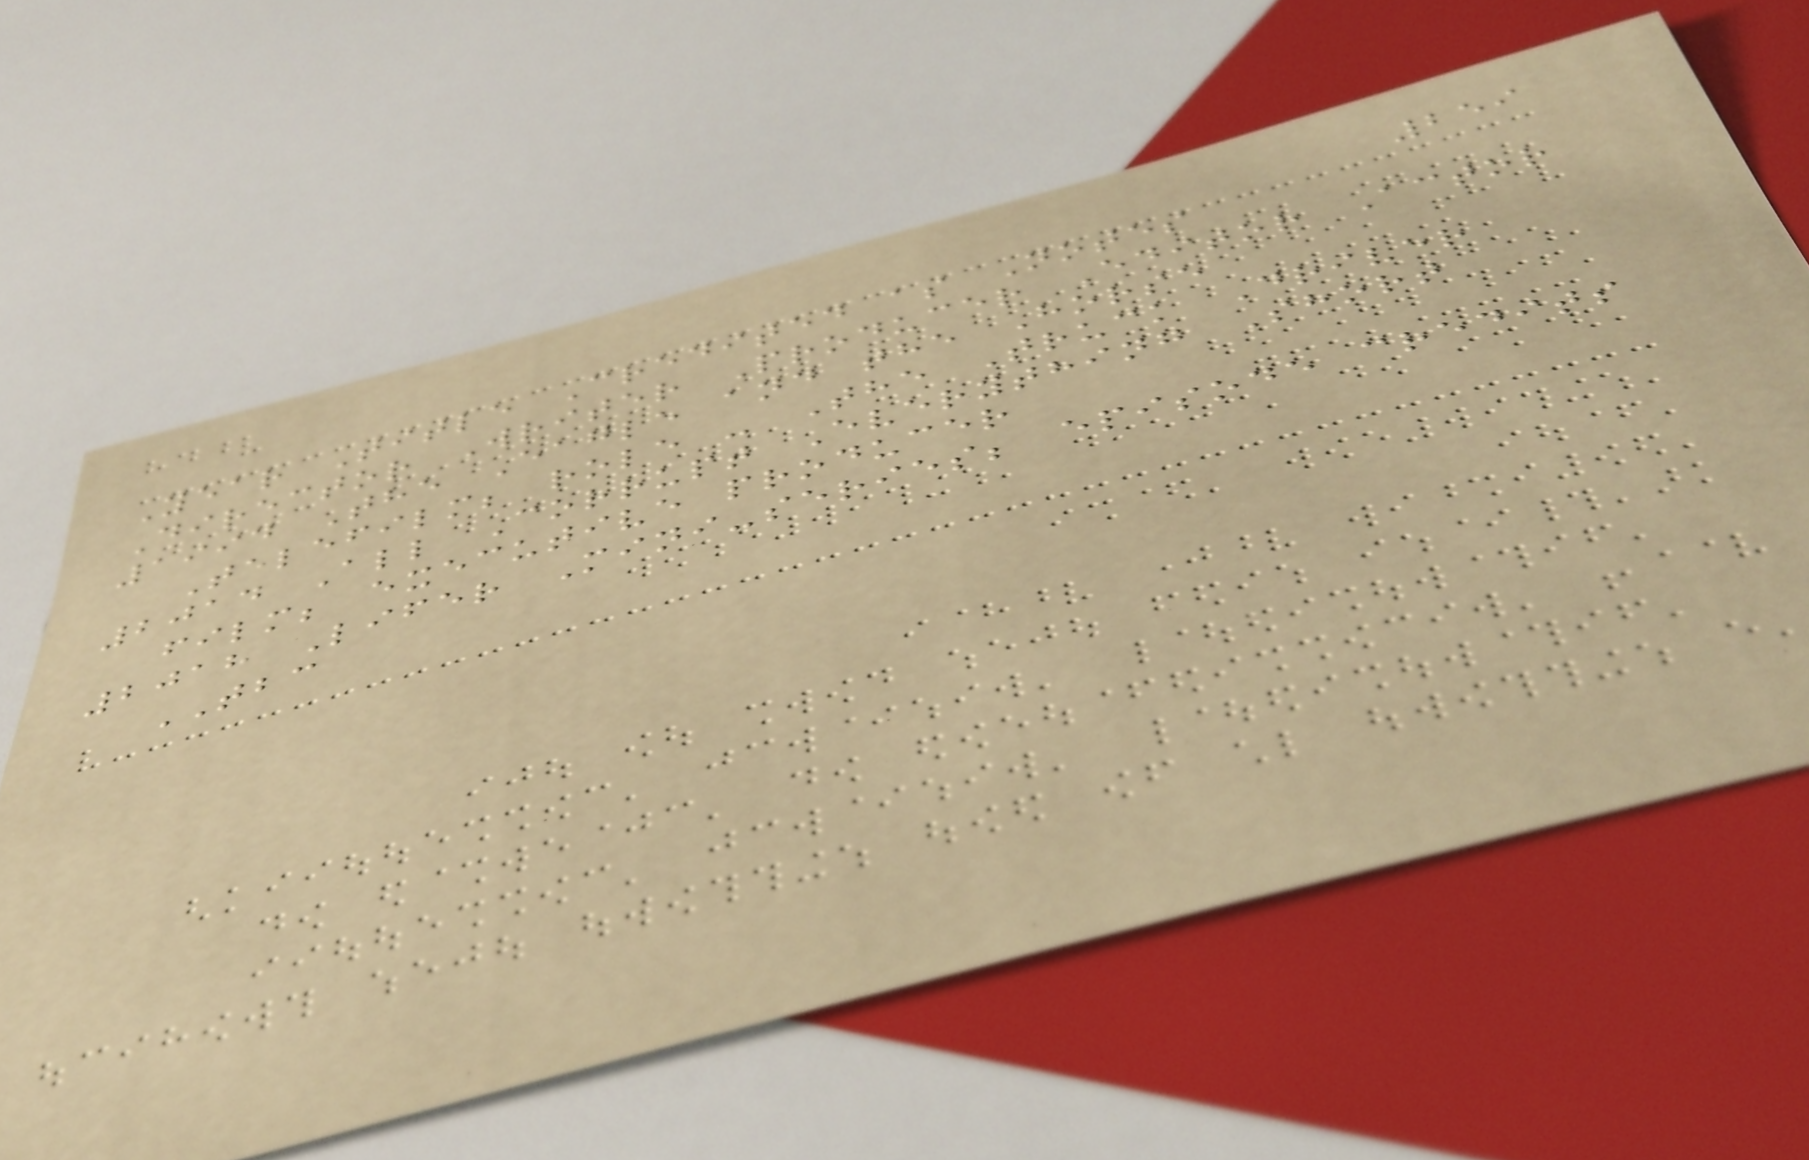259
Year Title Credited as Notes
Director Writer Producer Editor Actor
1994 The Eagle and the Horse
Telefilm; role - The Truck Driver
2014 All Corrupt Everything Short
film; executive producer
2018 Lifer Mini-series; episode credits
TBC
